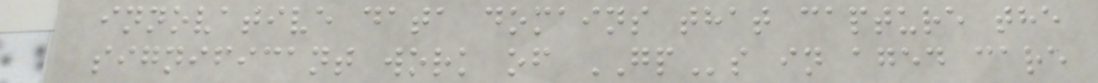innovative data domains that capture the
significant work of GPs in aged care
